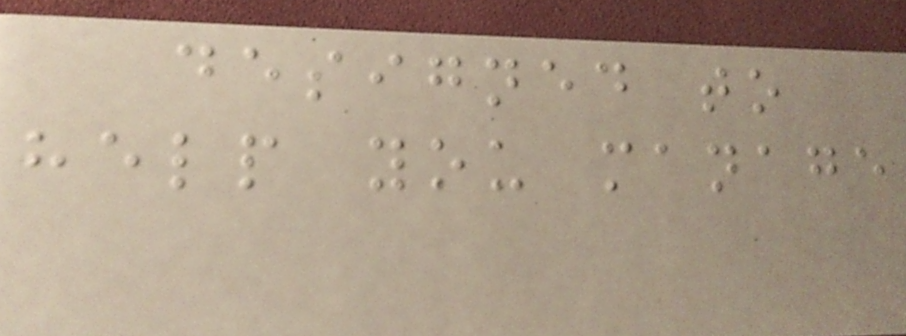designed to
help you manage
